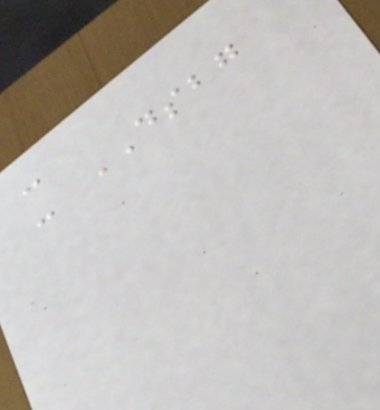-
- DSBG
